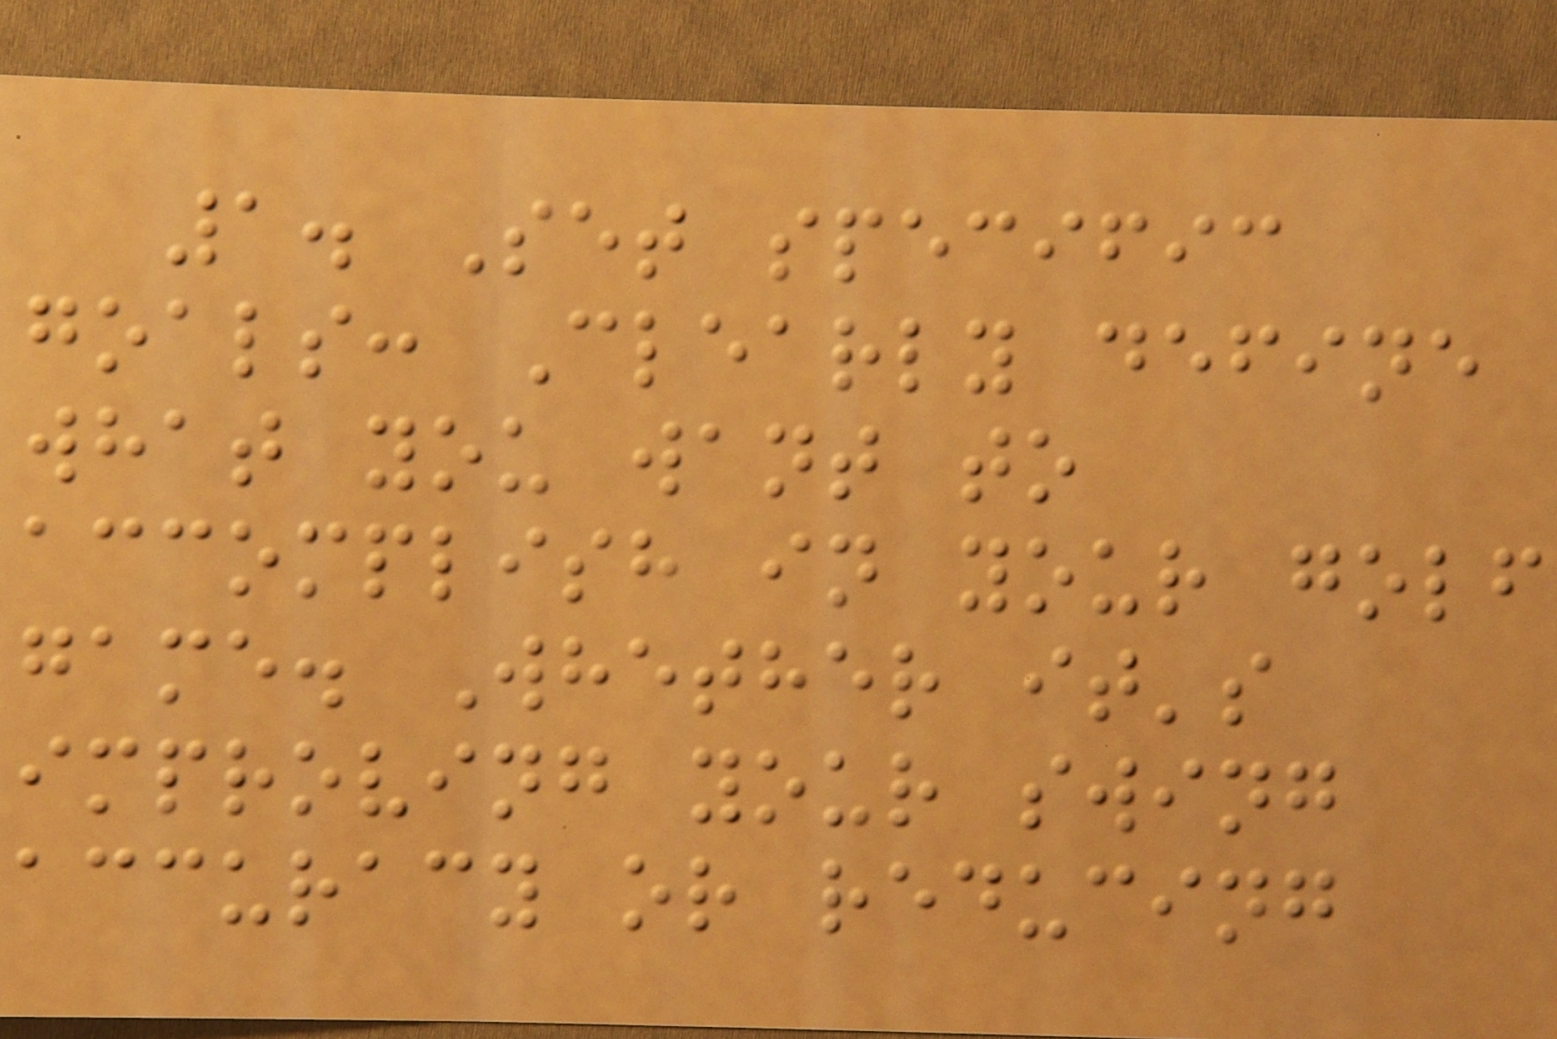1. Set specific
goals: Clearly define
what you want to
accomplish in your golf
game. Whether it's
improving your swing
accuracy or reducing
